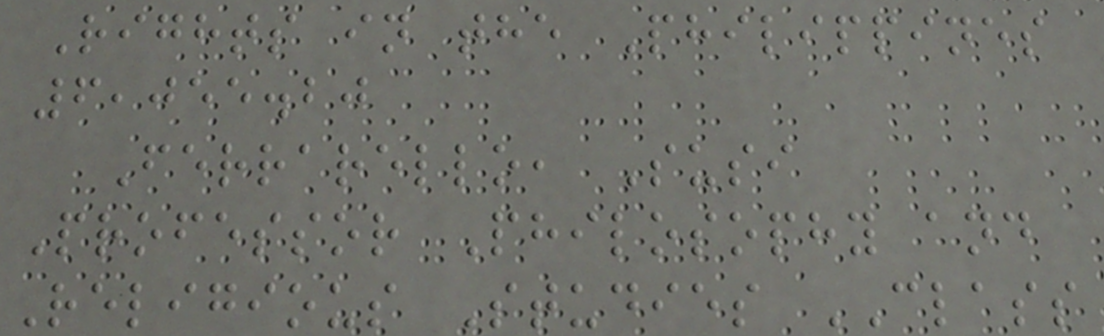Rights in the Philippines
6,055.20
Ferrarello, Susi
Professor Philosophy and
Religious Studies CLASS
